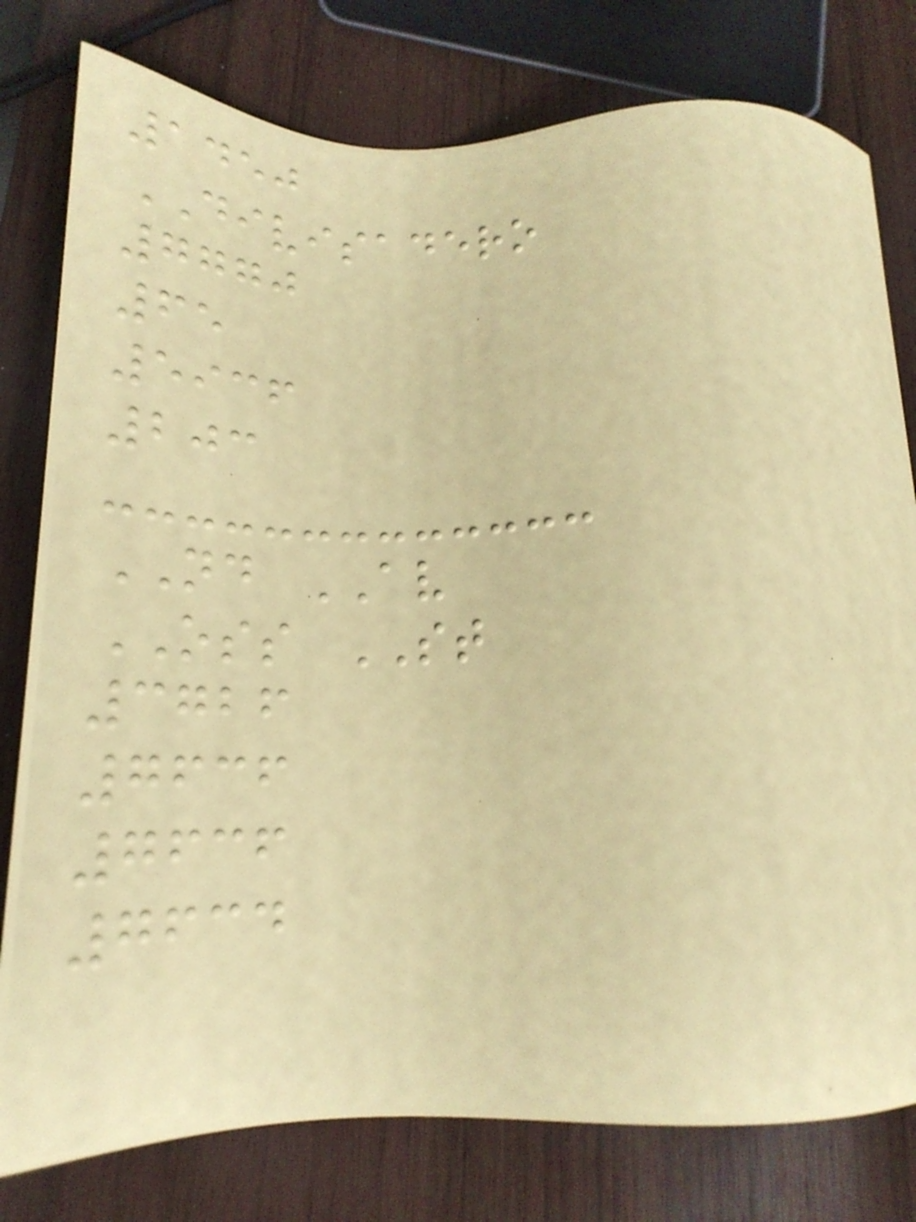1450
DIVISADERO
7770
65
5936
203
ND AV
OSS ST
3726
7636
7636
7634
